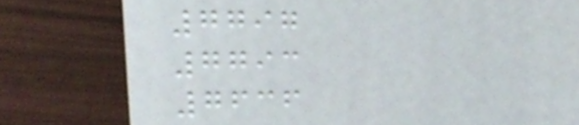7797
7793
7636
